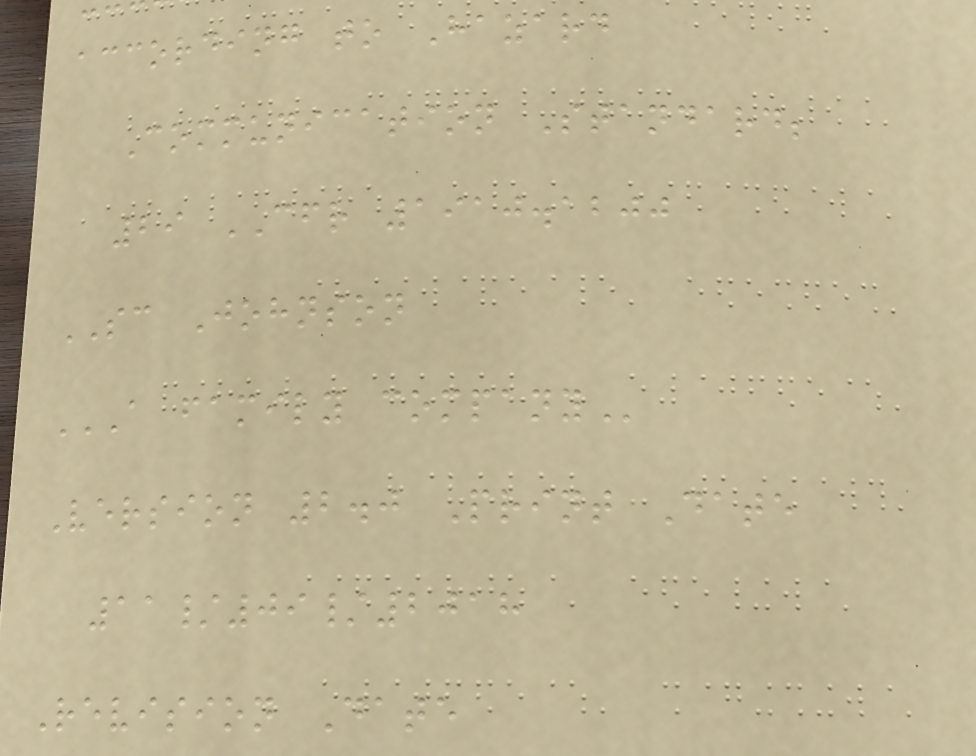according to Hazard
Communication Standard;
29 CFR 1910.1200
SC Johnson
A FAMILY COMPANY
Version 2.0 Print Date
11/09/2018
Revision Date
